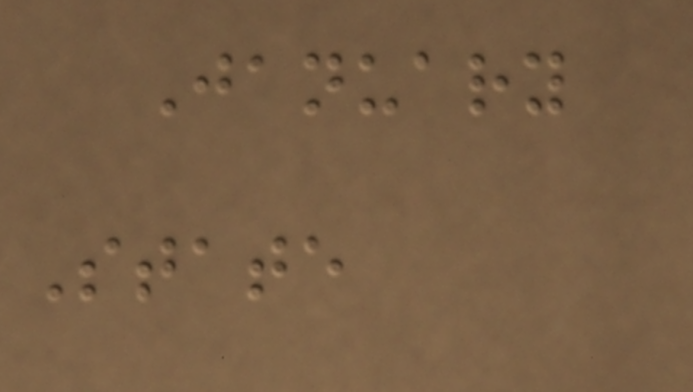January
State
